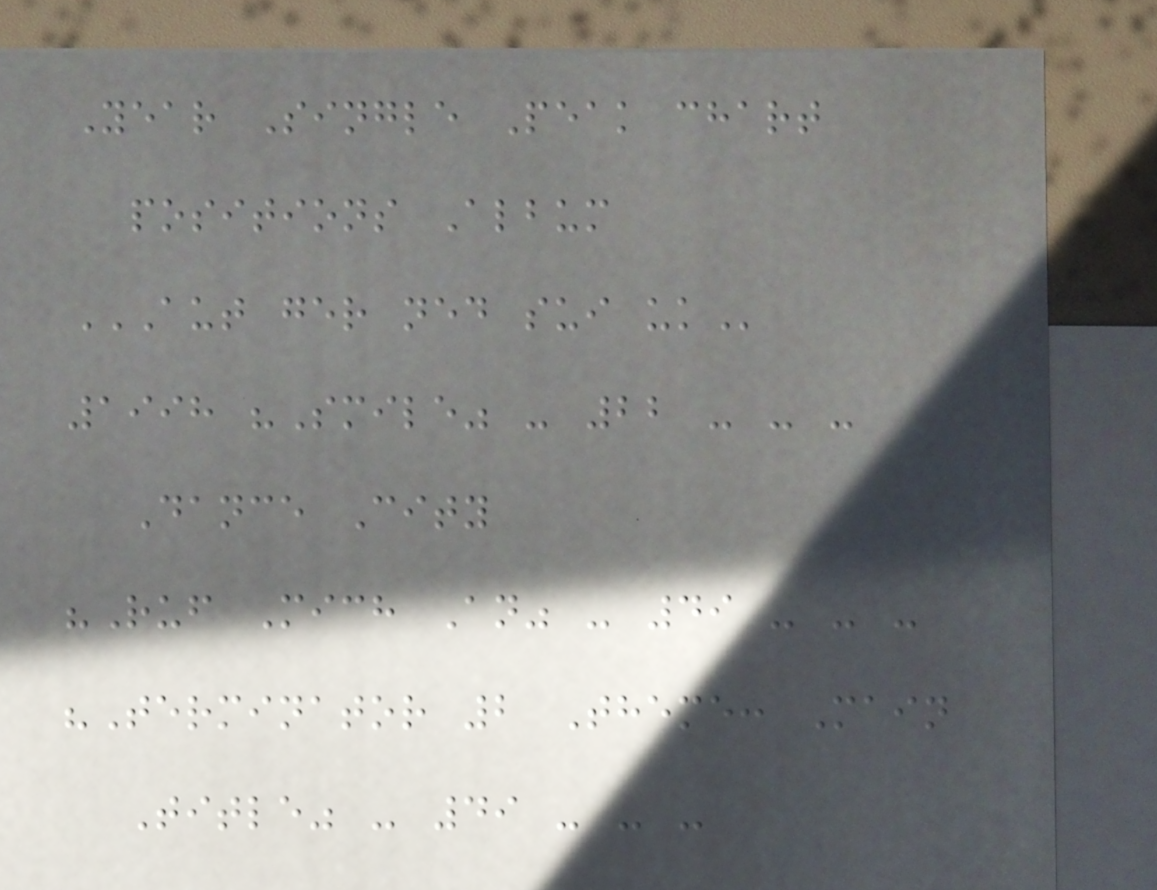Year Single Peak chart
positions Album
AUT GER NED SUI UK
1998 "Smile" - 22 - - -
Dance City
"Ruf Mich An" - 49 - - -
"Terminator 2 Theme: Main
Title" - 49 - - -
